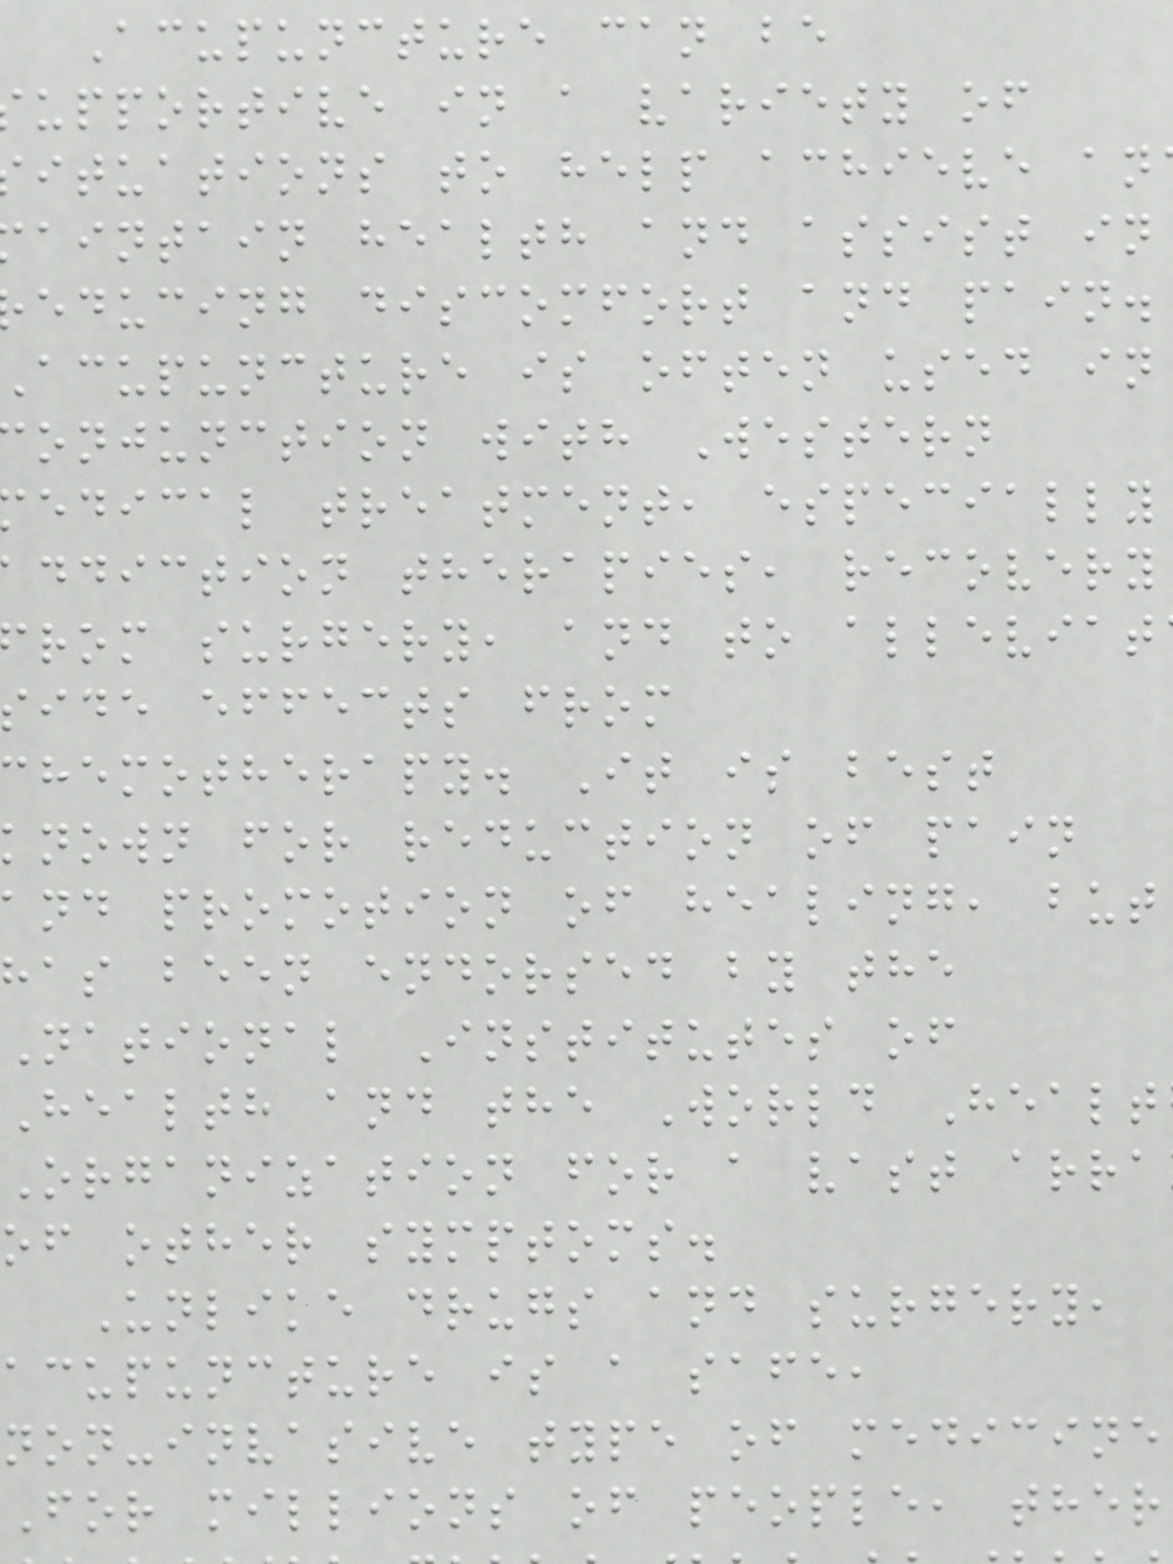Acupuncture can be
upportive in a variety of
ituations to help achieve an
aintain health and assist in
educing discomfort and pain.
acupuncture is often used in
onjunction with Western
edical treatment, especially
ddiction therapies, recovery
rom surgery, and to alleviat
ide effects from
hemotherapy. It is best
known for reduction of pain
and promotion of healing, but
has been endorsed by the
National Institutes of
Health and the World Healt
Organization for a vast arra
of other symptoms.
Unlike drugs and surgery,
acupuncture is a safe,
non-invasive type of medicine
For millions of people, ther
